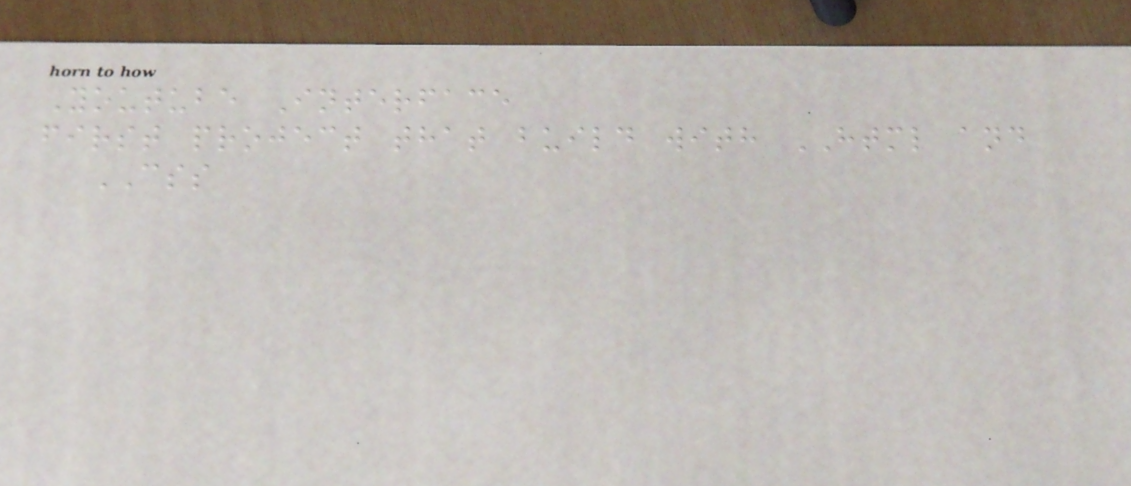Youtube Interface
first project that build with HTML and
CSS
